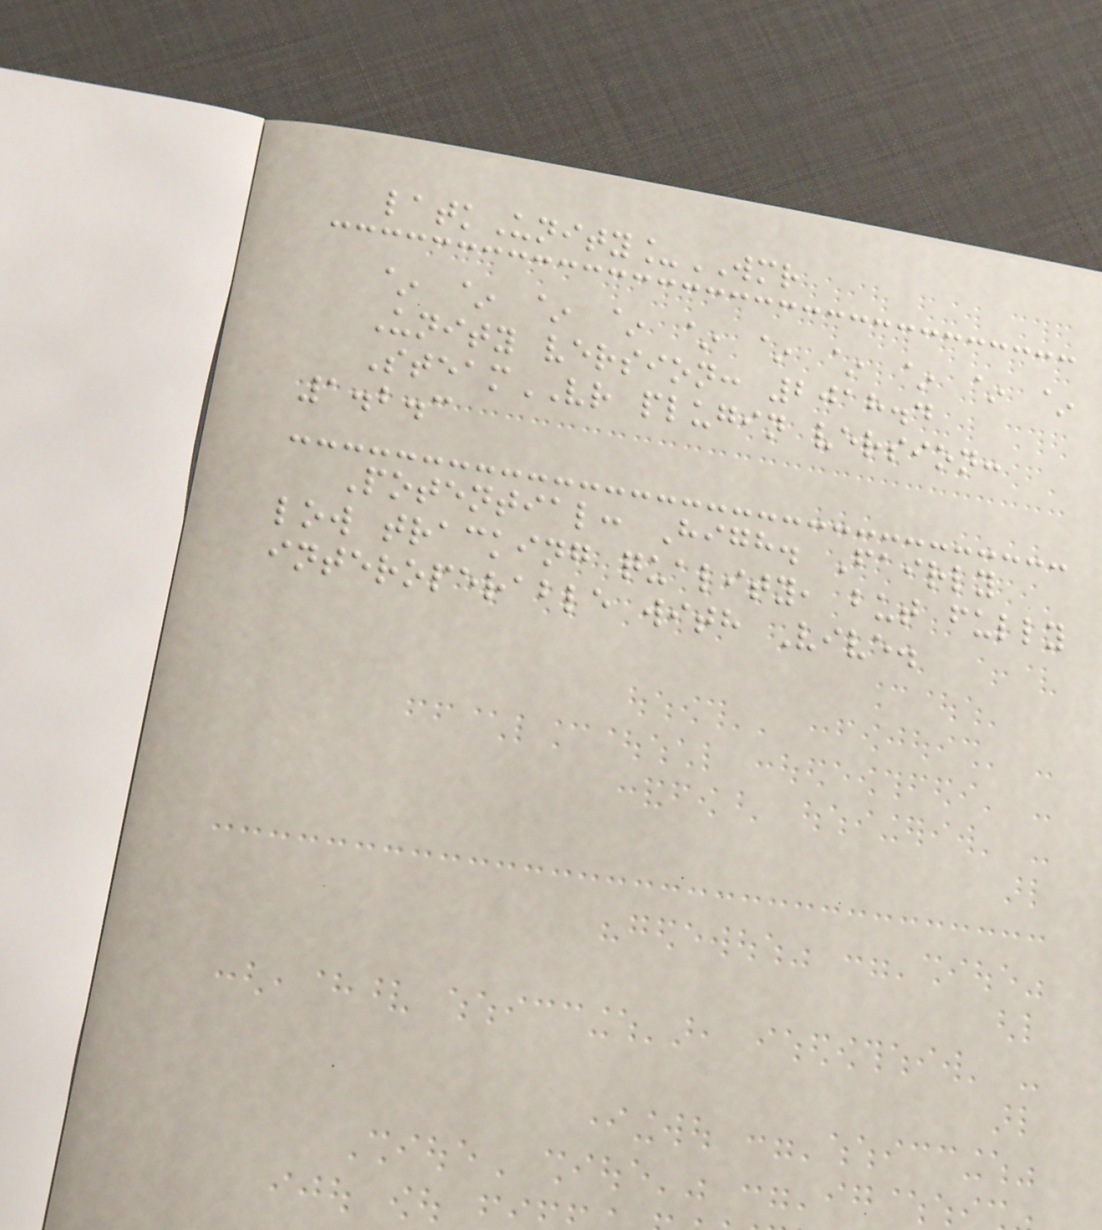latkUnity_WMR
~ ~ ~ ~ ~ ~ ~ ~ ~ ~
Unity version: 2018.4
SteamVR plugin version:
1.2.3
Potential: High. Fairly
low tracking quality, but fully
interoperable with Vive.
